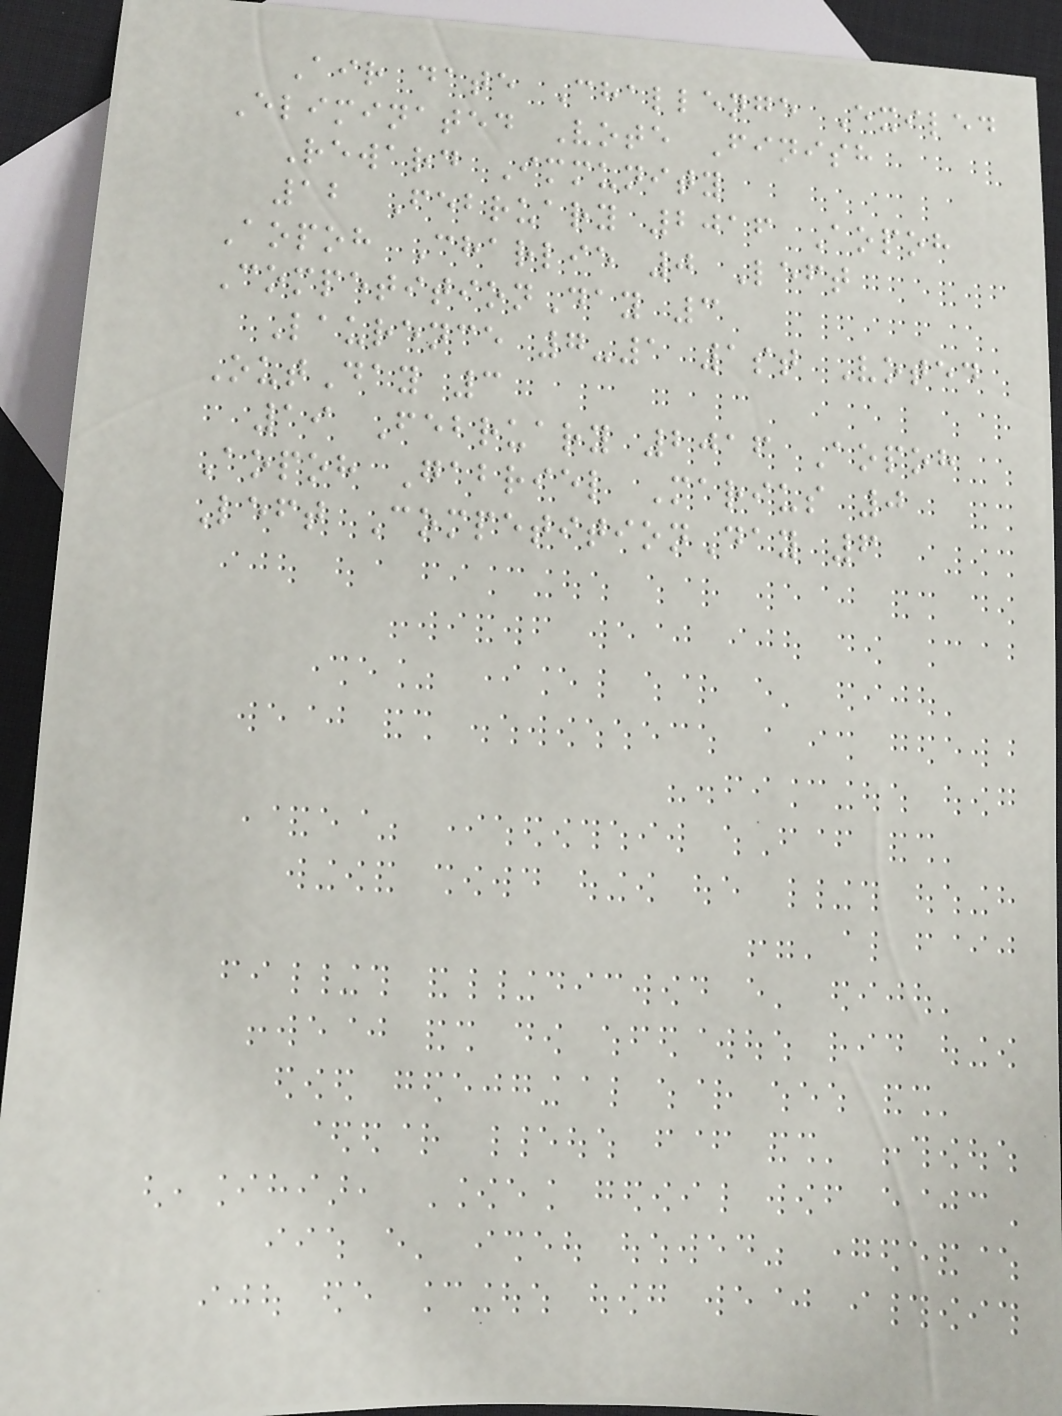Air date Challenge Exiled
Eliminated Vote Finish
Reward Immunity
12 February 2016 Aopoh
Aopoh Charlie 0 Left
CompetitionDay 3
Laurence 7-1 1st Voted
OutDay 3
19 February 2016 Aopoh
Aopoh Gabriel Marius 0
Left CompetitionDay 6
